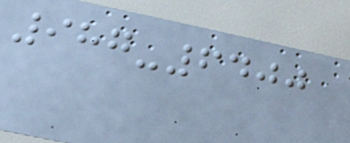987-6400
